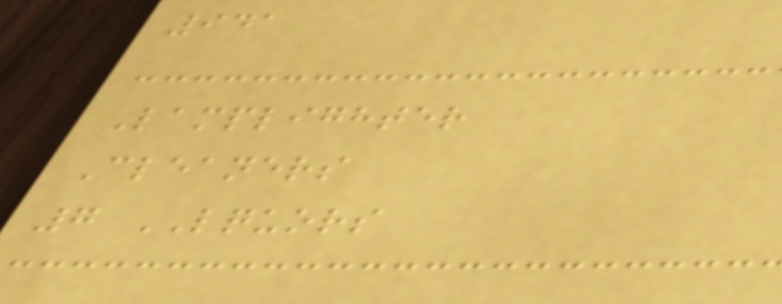941
Lamplighter
Cleaners
7 LQUORS
